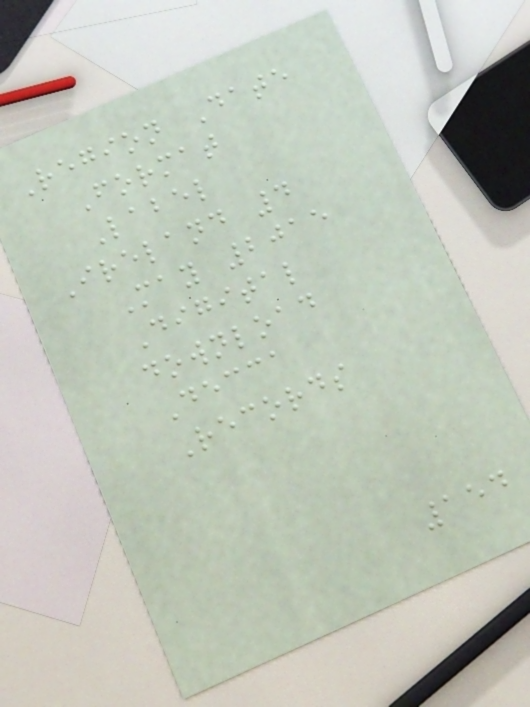Region Date
Format
Label
Ireland 4
May 2015
Digital
download
Decca
Records
154
